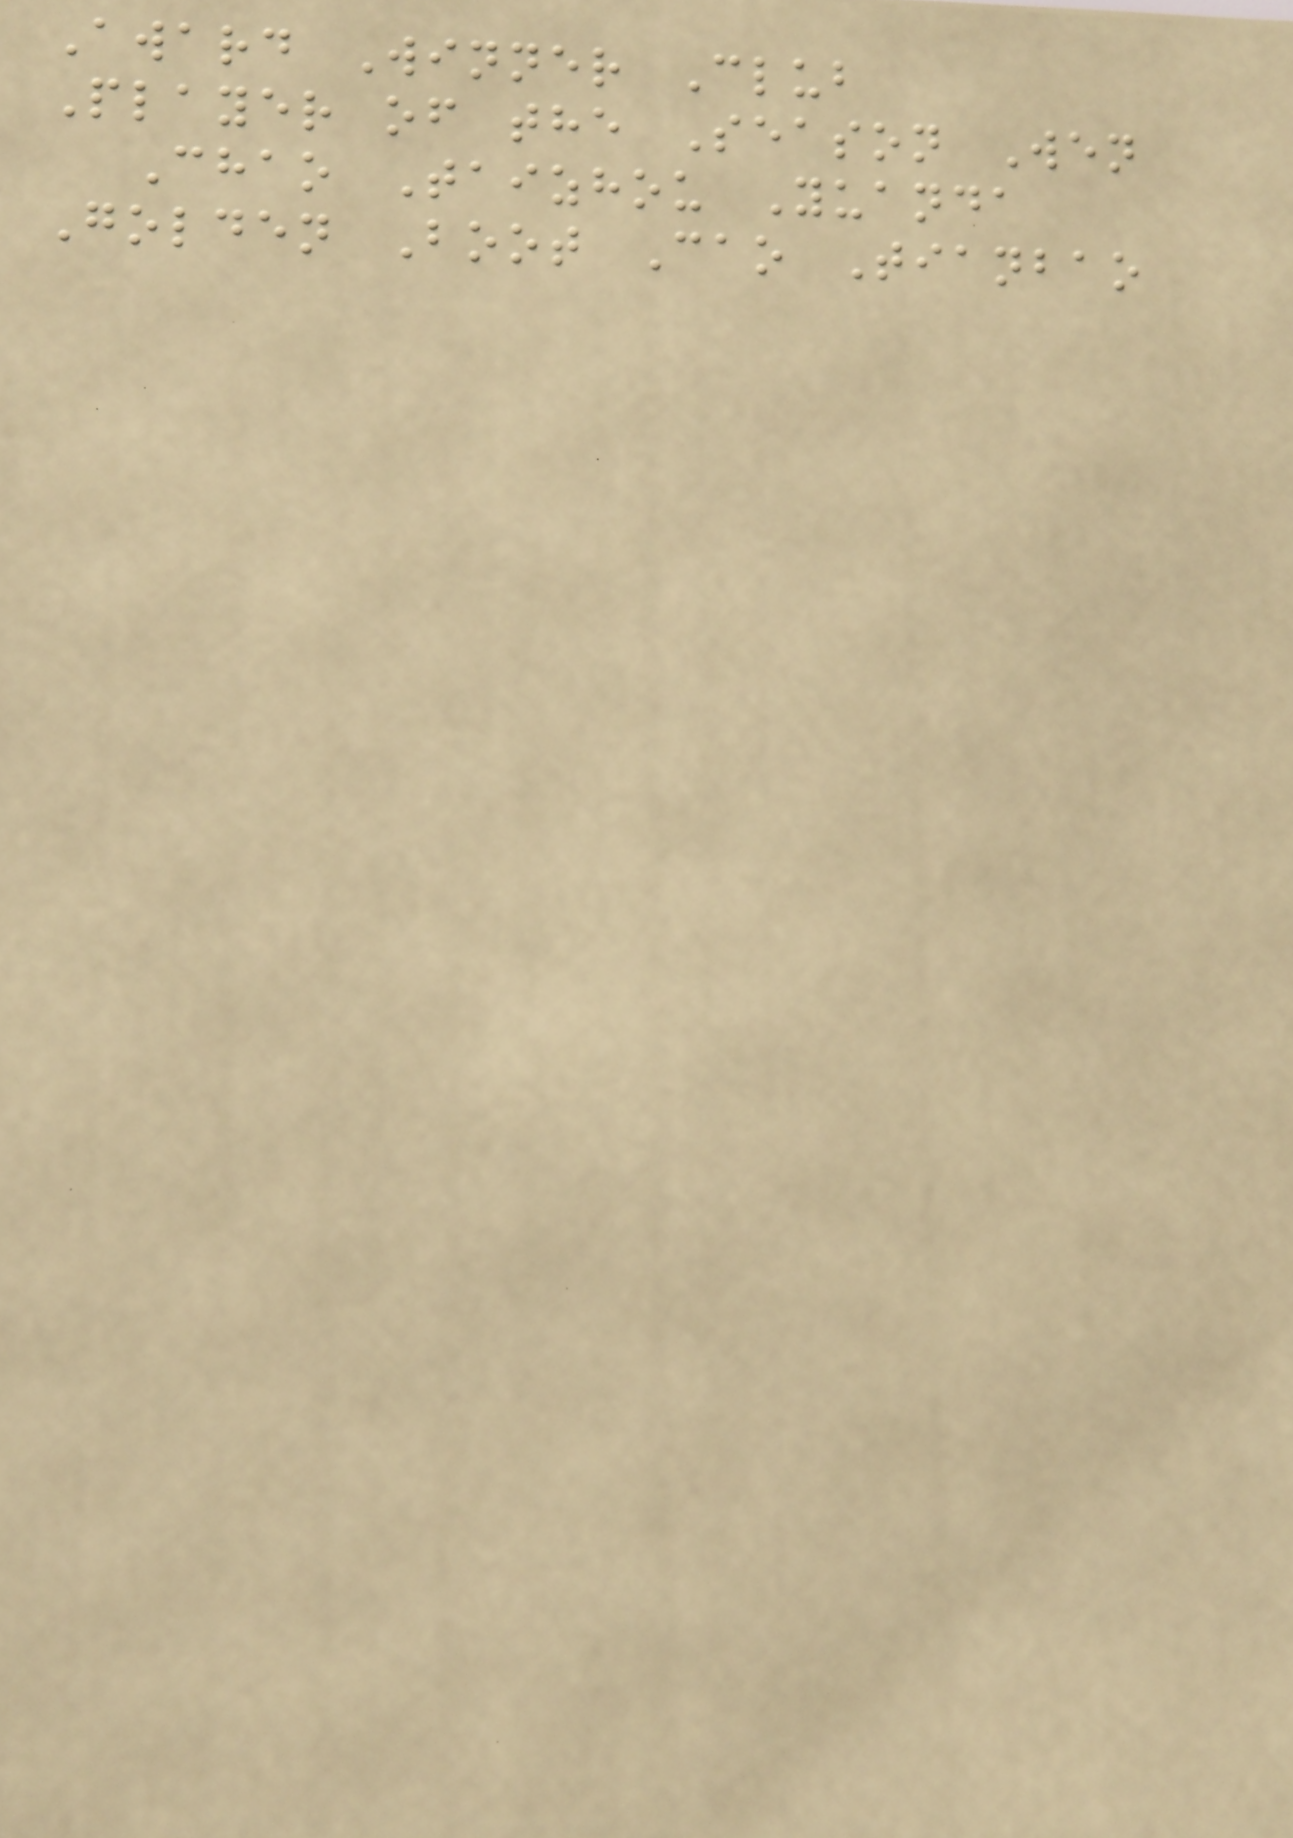Award Winner Club
Player of the Season Wen
Chao Taizhou Yuanda
Golden Boot Cao Tianbao
